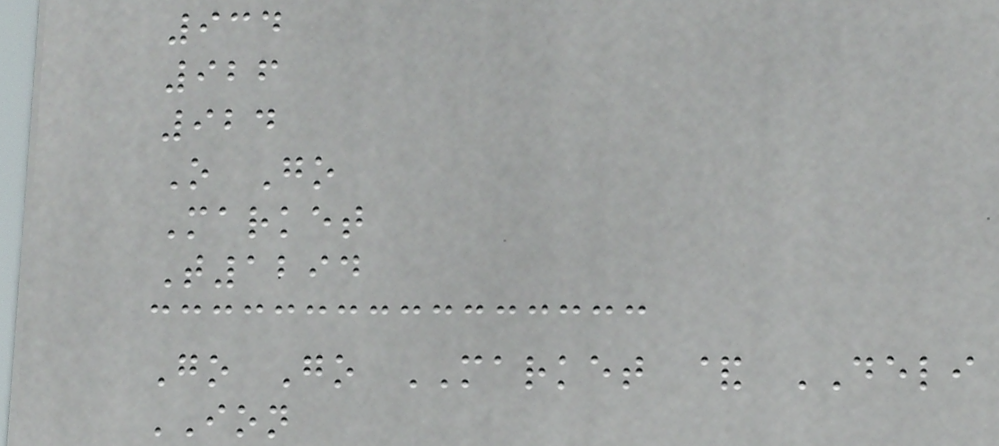934
926
924
O Go
Market
T1294
Go Go MARKET & DELI
ION
